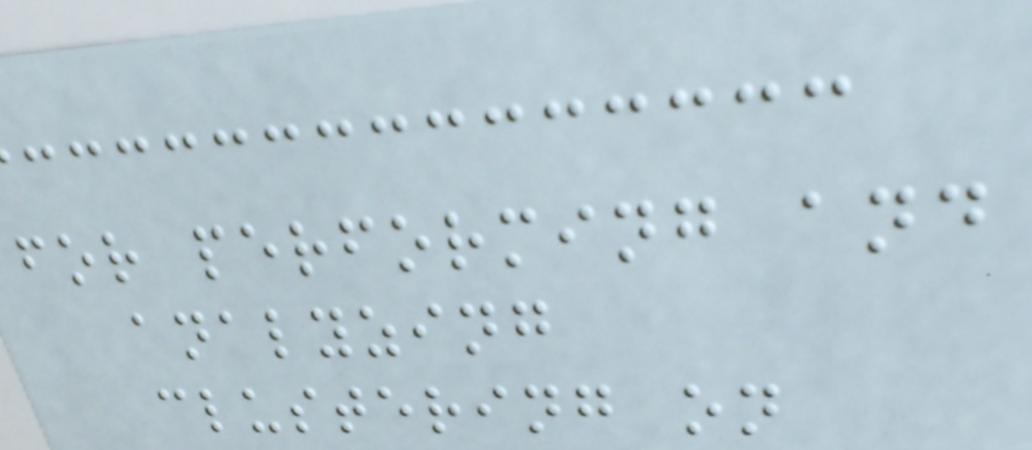for performing and
analyzing
clustering on
